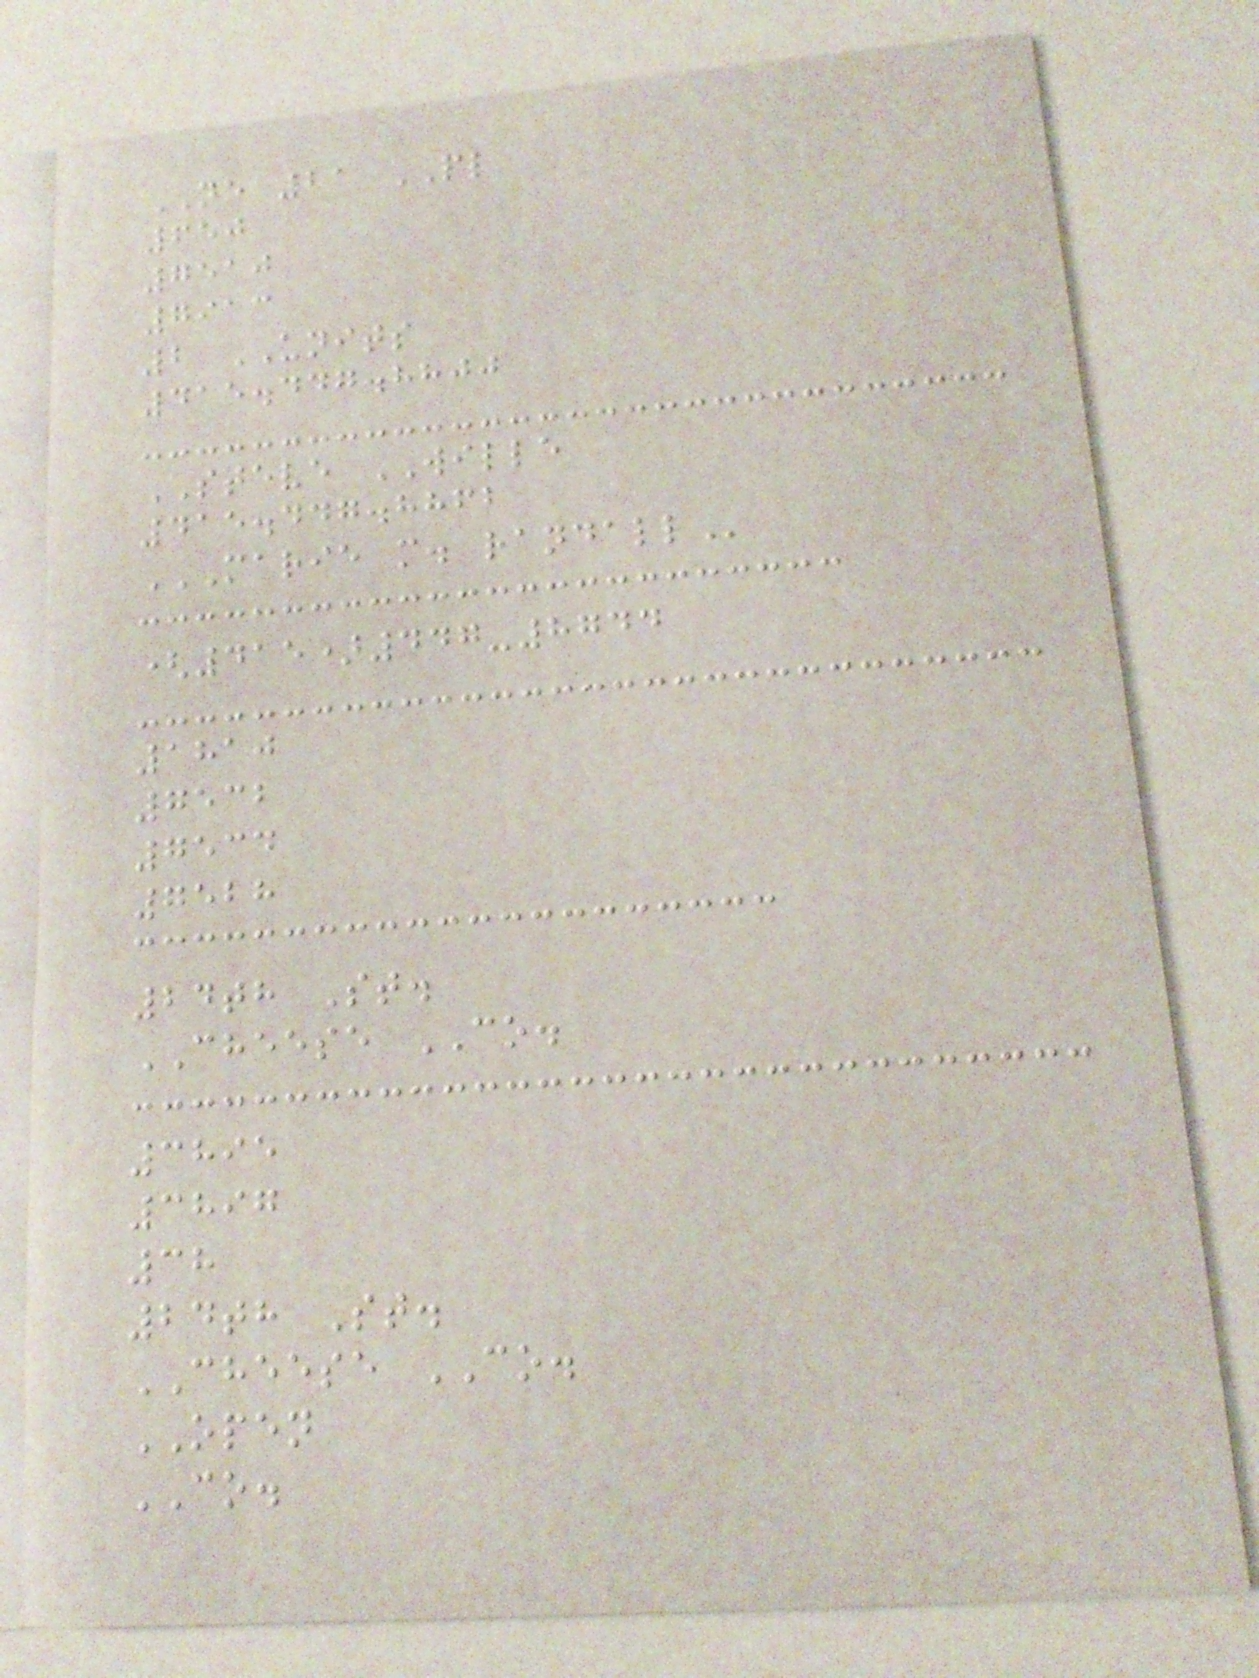NE 21 PL
650
7510
7913
2 UNITS
415.447.8800
STEVE WILLE
415.447.8862
MARIE M. RANDALL
(415)447-8744
1810
7532
7534
7528
24th St.
CHEESE CO.
3895
3897
38
24th St.
CHEESE CO.
OPEN
CO.
